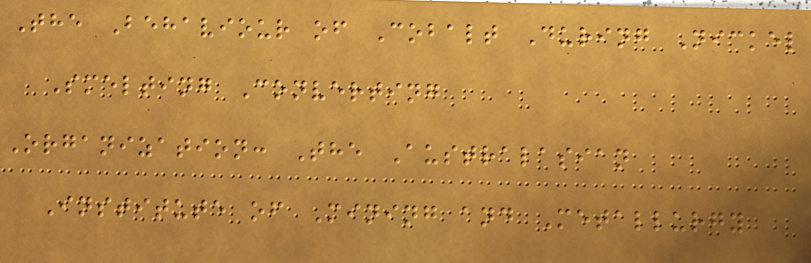The Behaviour of Cobalt During Nickel
Smelting Converting
Organization: The Australasian
Institute of Mining and Metallurgy
